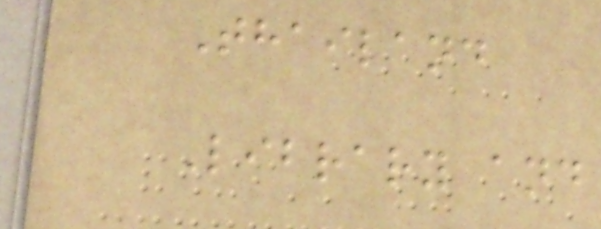Thailand
Library and
